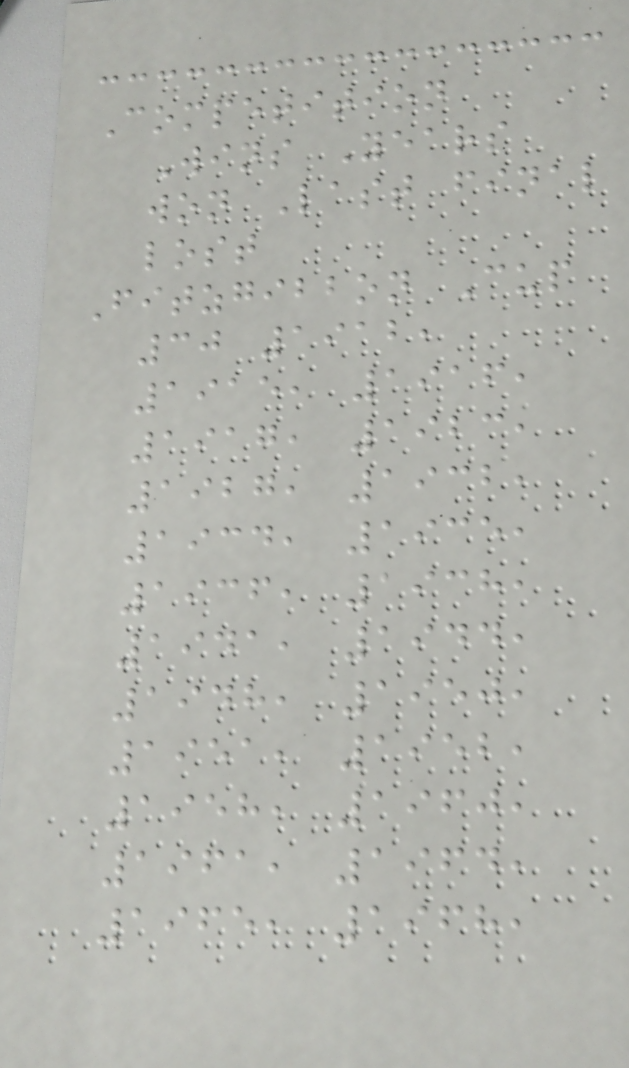Competition
Wins Years
won Last final
lost
Fitzgibbon Cup
30 1912,
1915, 1916,
1917, 1923,
1927, 1932,
1934, 1935,
1936, 1938,
1941, 1944,
1948, 1950,
1951, 1952,
1958, 1960,
1961, 1964,
1965, 1968,
